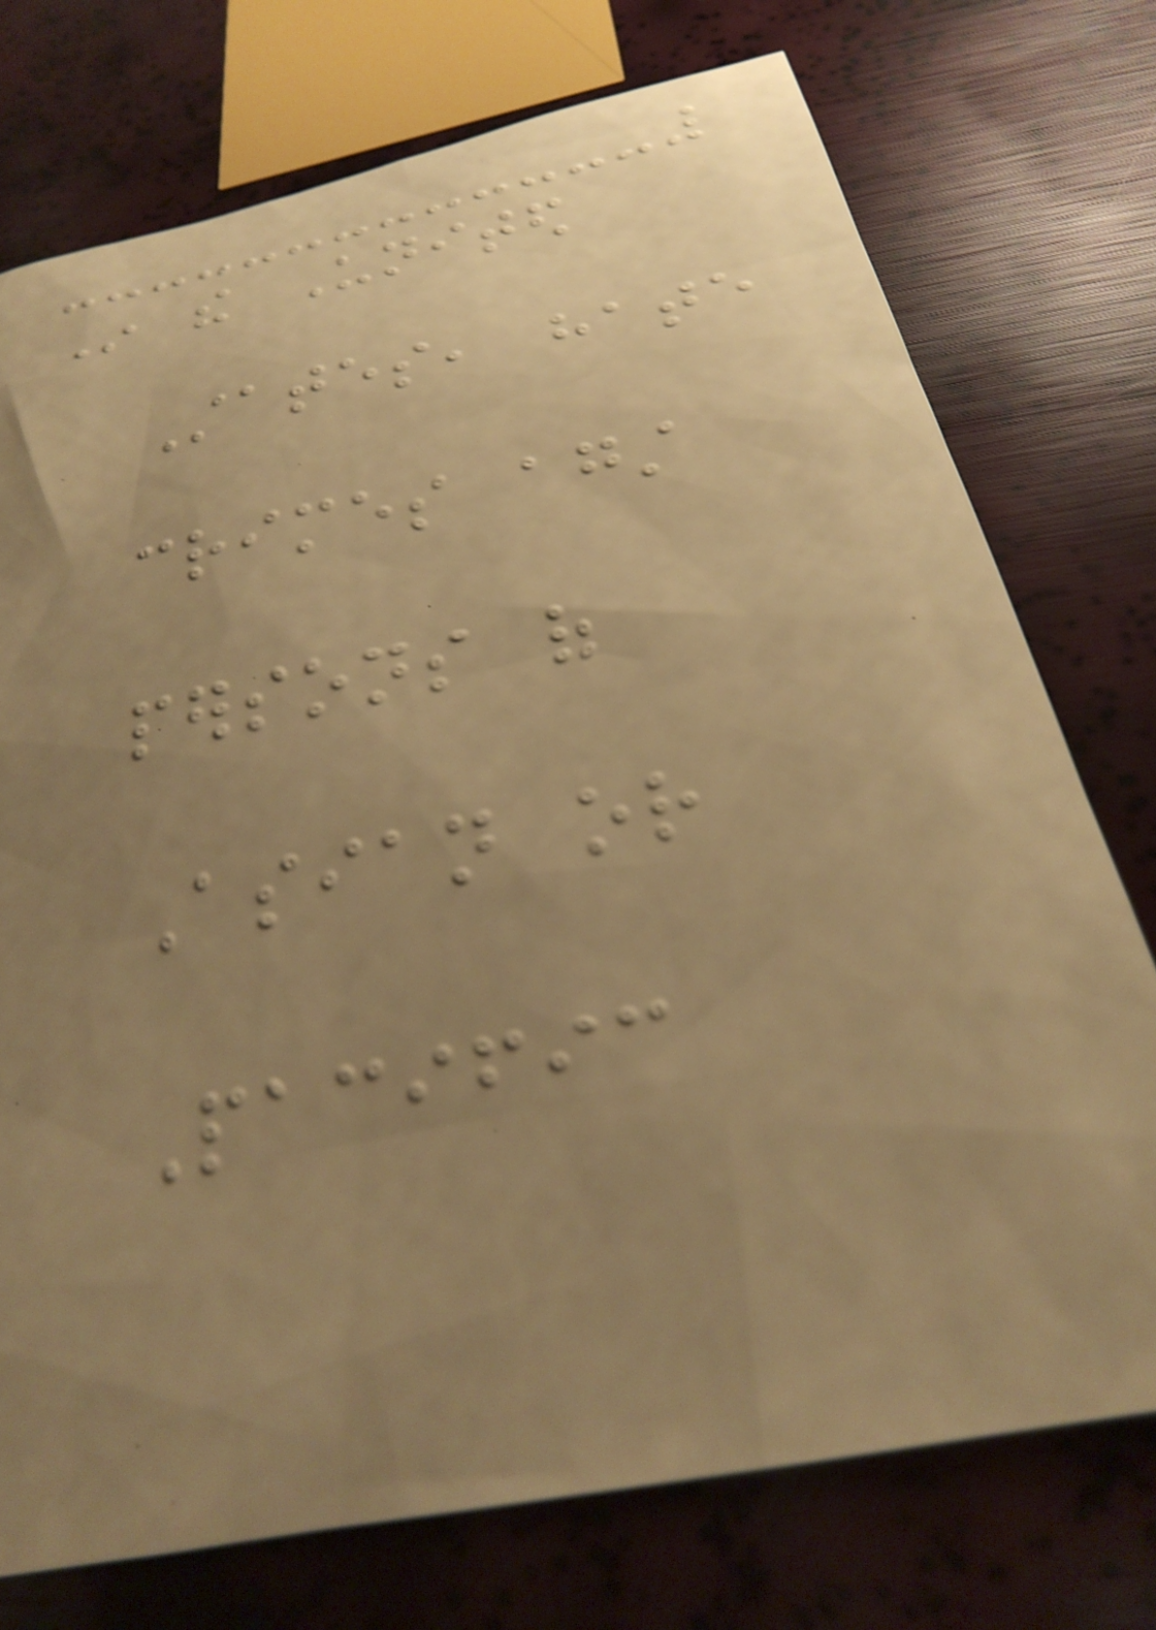In the United
States, hate
crimes against
persons of
Asian or
Pacific
